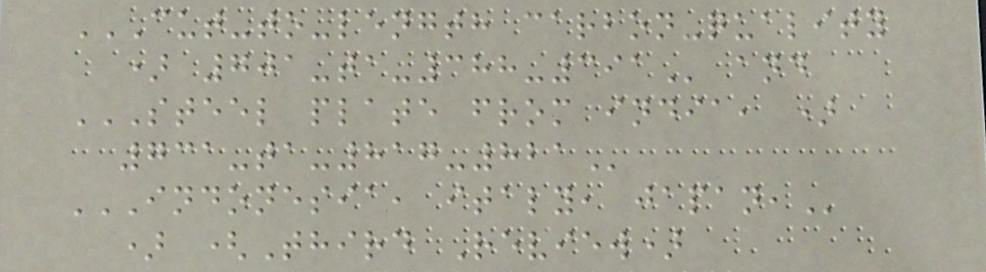CUT-TO-LENGTH CARBON-QUALITY
) 701-TA-388-391 and
STEEL PLATE FROM INDIA, )
731-TA-817-821
INDONESIA, ITALY, JAPAN,
) (Third Review)
